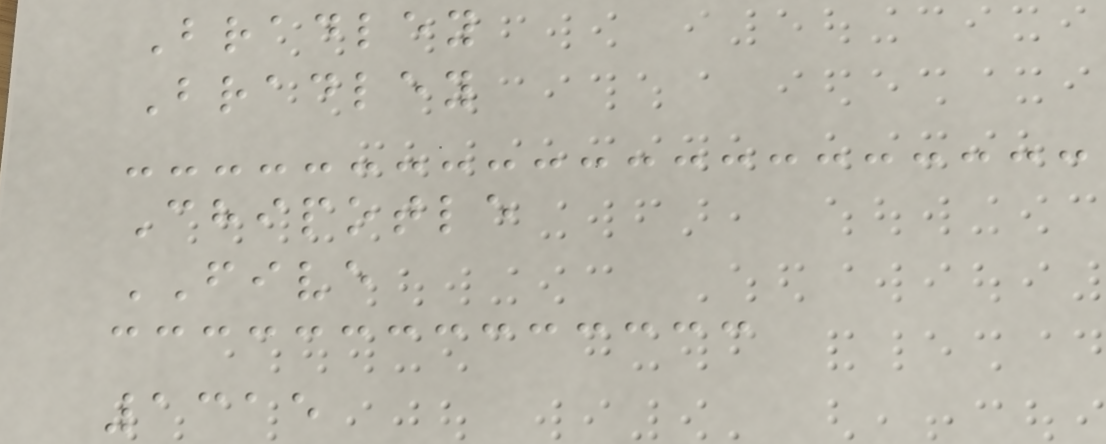Bradley
Bradley
Chipotle
FIVE
1315
